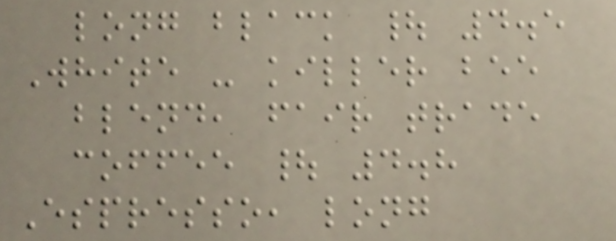long black | 4.5
White - killer bee
blend, fair trade
coffee | 4.8
Espresso, long
